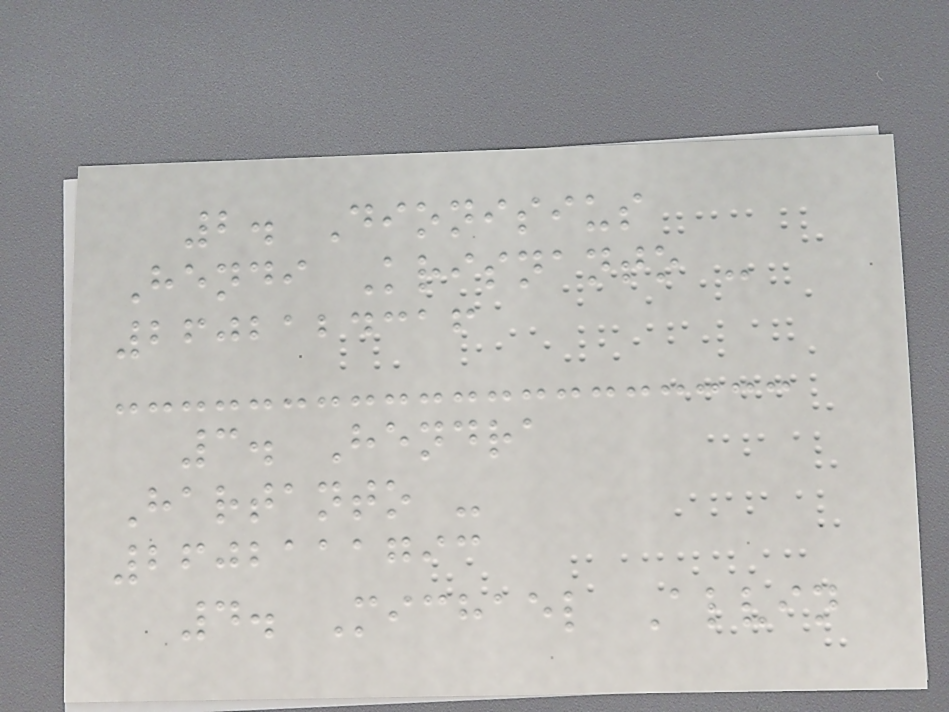2. Dionisius
Hendi Krisnanto -
2602124316
3. Hendra
Hartanto -
2602111793
4. Michael Alvin
